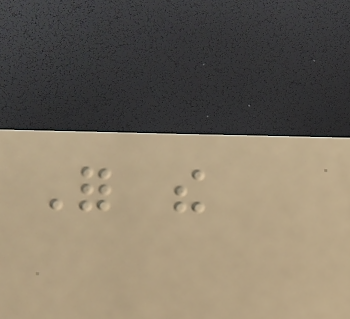For the
